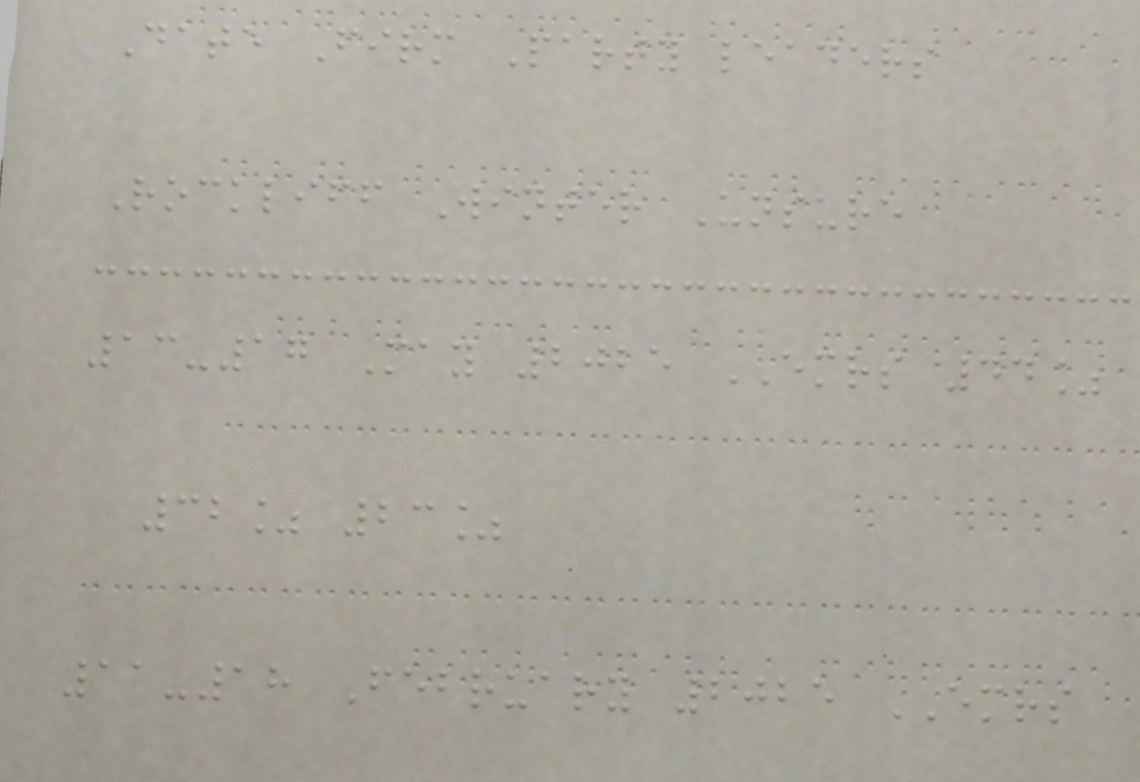Date Firm Party leaders
Rockliff Winter Unsure
13-17 May 2025 EMRS 44%
32% 23%
11-18 February 2025 EMRS
